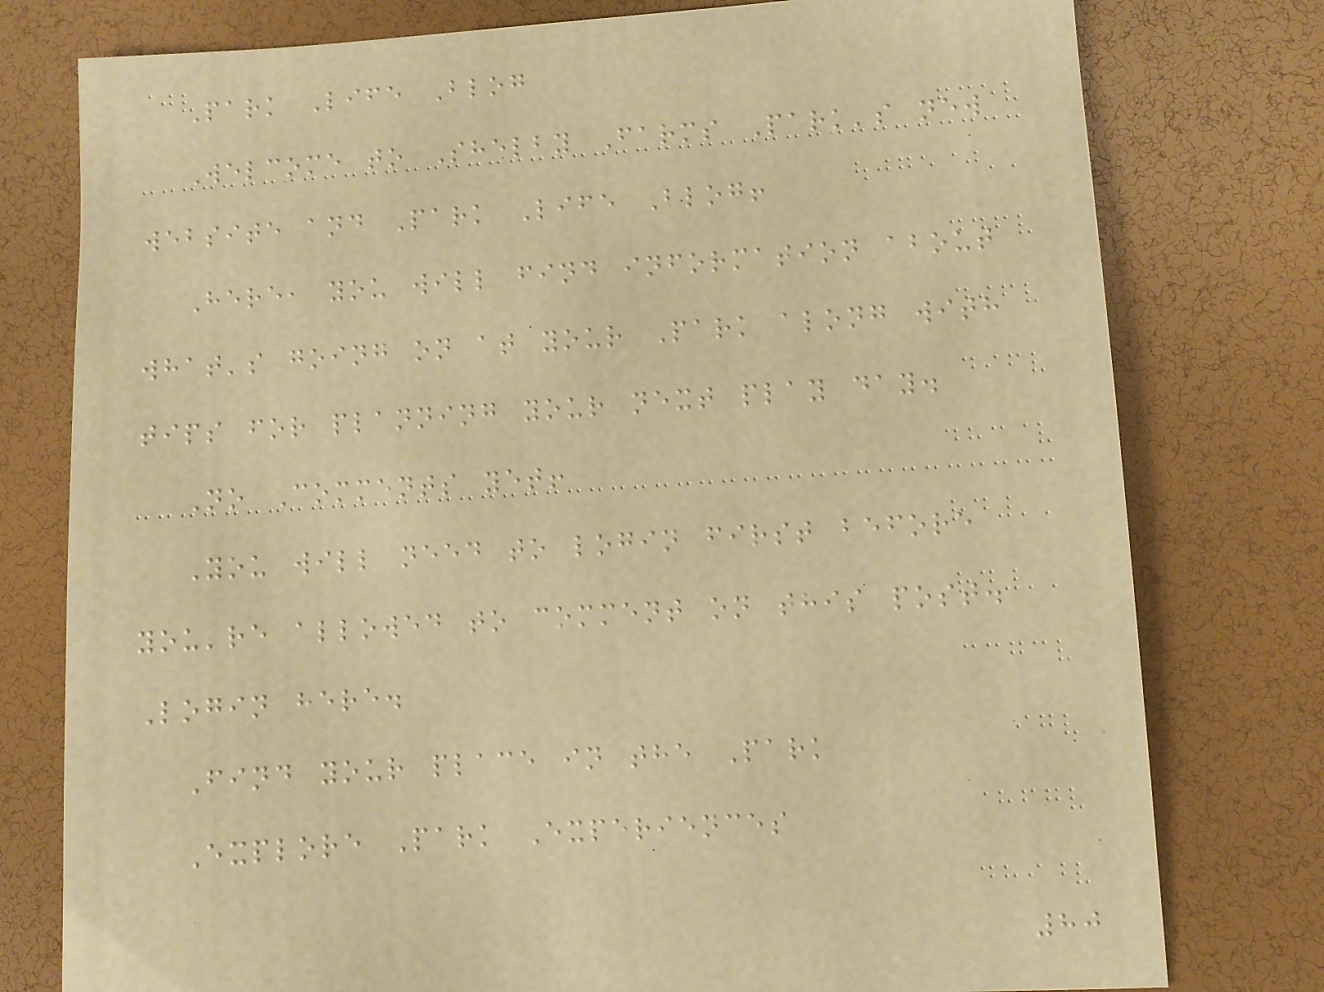Park Life Blog
Welcome to Shelby Farms Park's new
website and Park Life Blog!
Here, you will find information about
what's going on at your Park along with
tips for planning your next play day.
No Comments yet!
You will need to login first before
you're allowed to comment on this post.
Login here.
Find your place in the Park
Explore Park Experiences
80
